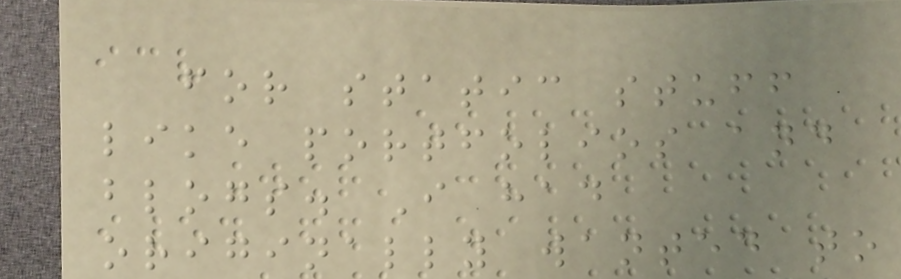for static stuff
like portfolios and
blogs. I had
originally wanted to
